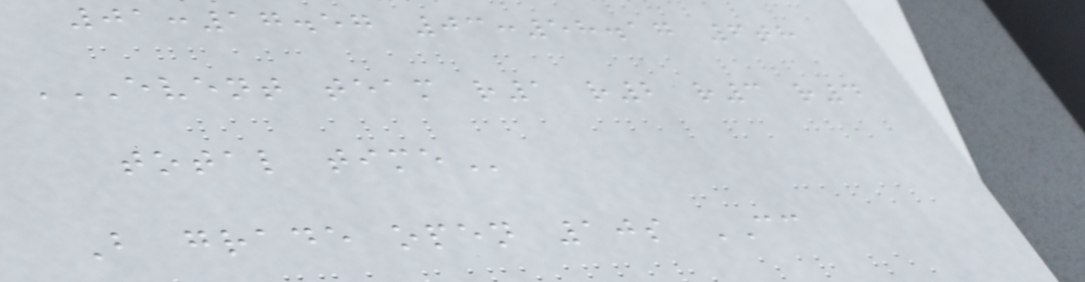01:17.57 03:58.17 6th
EVENT TEAM R1 R2 R3 R4
TOTAL TIME
B grade open 10s CC
